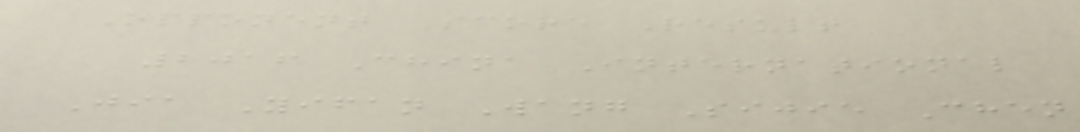Opponent Score Result
2016 China International
Jia Yifan Wang Sijie Chen
